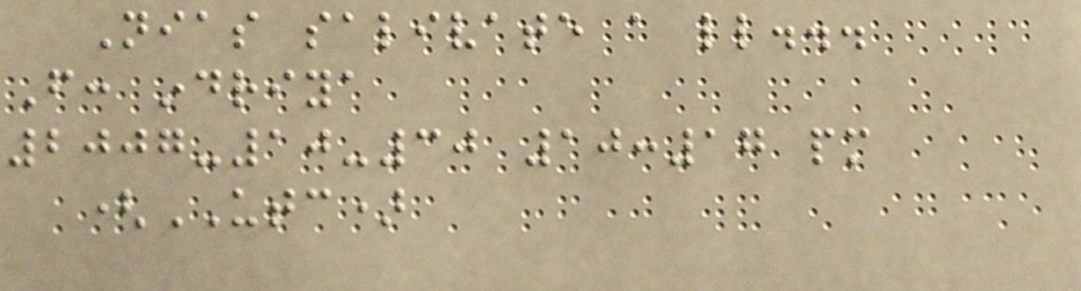Nias salivate a little...
From: indriya
2007-10-30 10:17 pm
(UTC)
